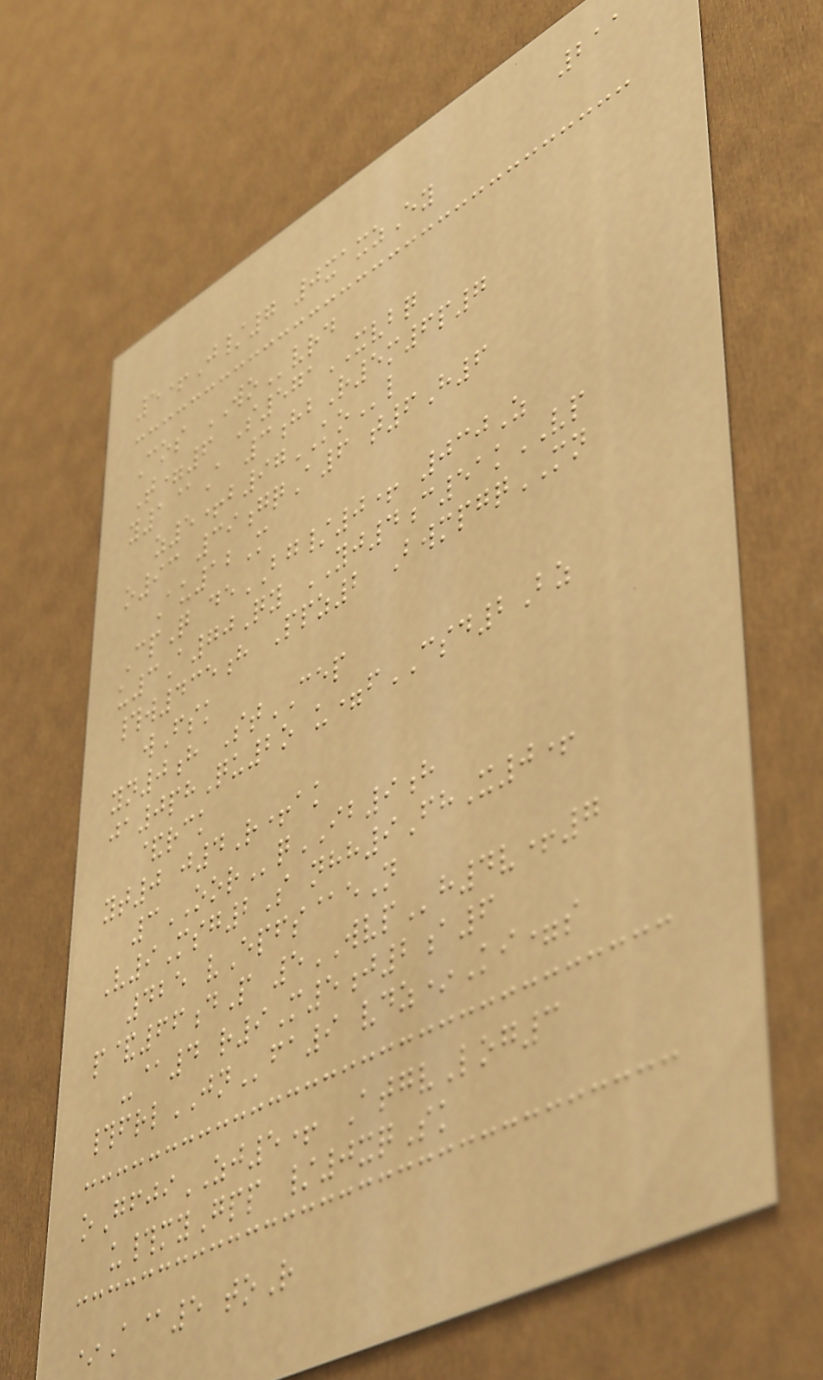211
5+J/7 0xaxzEy
Cos WOvrd
T=6 S571XVBQ
y1@A 3hbR5m6p7
z5+b97KOl
o93 39gqA6 t6H6
Au12M
CpQ deBG/0+ 030Z
u3A70Qy YJ4c51kVP
#w435h Ppz2 BwmpgqMN
wFsk
yn0h StCEP
ja0phQu2o u=fCSD2Bz
&rck
yt0 j4R+ak
3OORqIB9h
V9Msg2S nhh9FhX0+
425 vEpfs@eN
p&66dP 5WVPh4v+7
-@4 r9M5j2a6
#frlJNfa9 vdz*Ki=s
oGfjiZJ5+ AtgvLog3
u#myGpp /0xqSk
*A@5 toR
